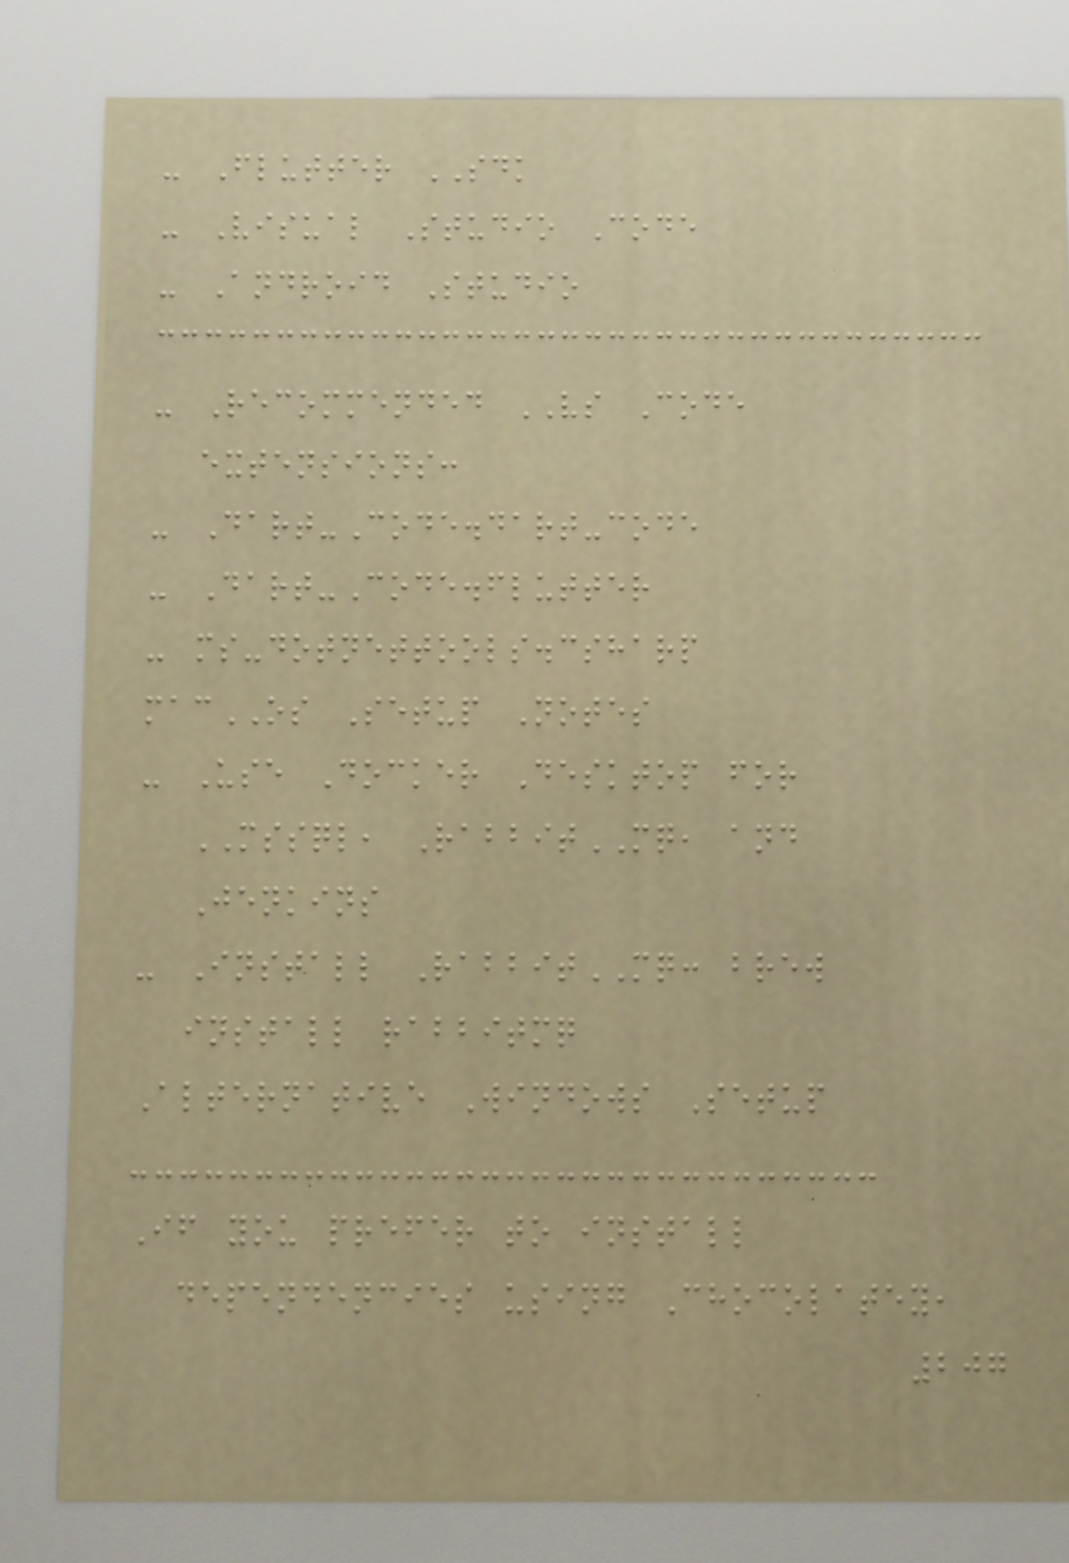- Flutter SDK
- Visual Studio Code
- Android Studio
- Recommended VS Code
extensions:
- Dart-Code.dart-code
- Dart-Code.flutter
- ms-dotnettools.csharp
macOS Setup Notes
- Use Docker Desktop for
MSSQL, RabbitMQ, and
Jenkins
- Install RabbitMQ: brew
install rabbitmq
Alternative Windows Setup
If you prefer to install
dependencies using Chocolatey,
207
